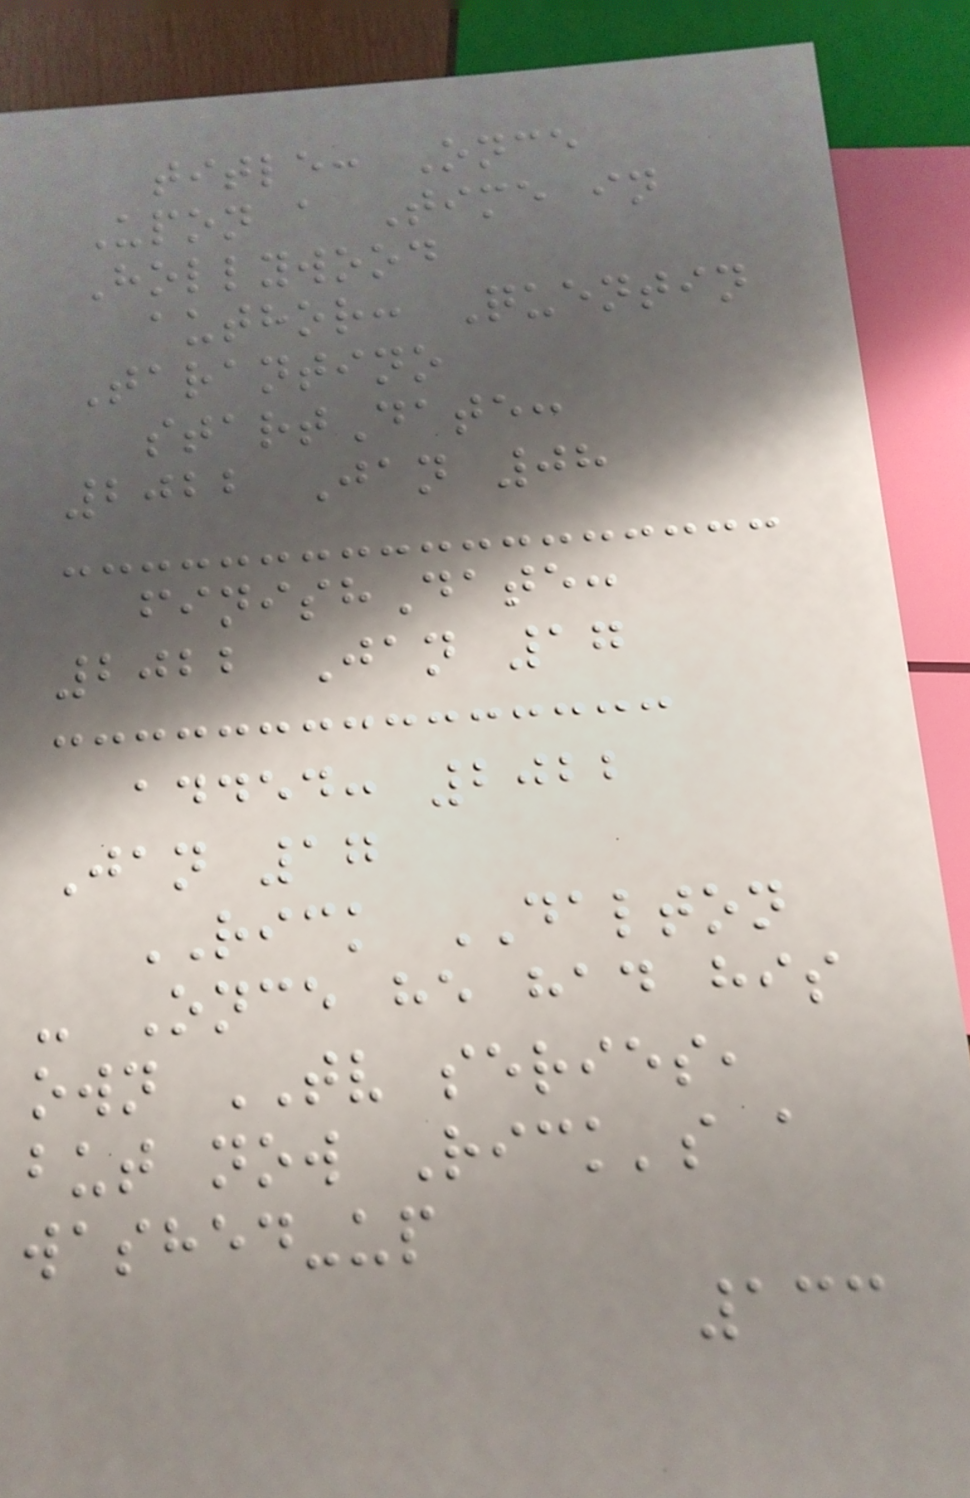title: Once
Upon a Time in
Hollywood
author: Quentin
Tarantino
startDate:
2022 Jan 08
finishDate:
2022 Jan 17
added: 2022
Jan 17
RICK DALTON
- Once he had his
own TV series,
but now Rick's a
washed-up
133
